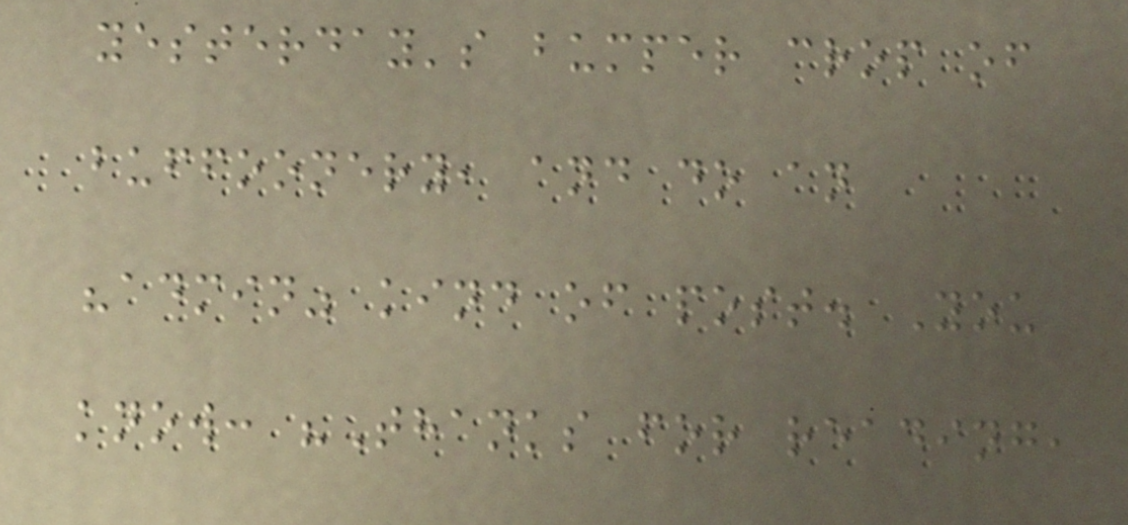yesterday's bumper crop of
buffoonery, and do an
"admin" kind of post. You
know: "Thanks for reading,
